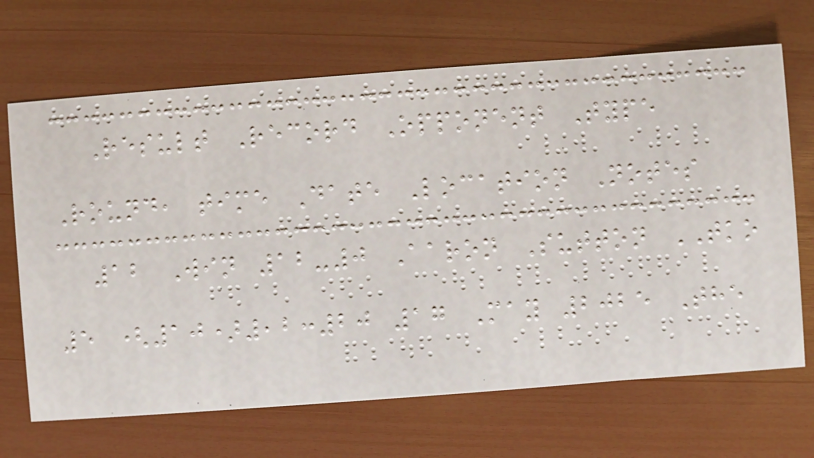Result Record Opponent Type
Round, time Date Location Notes
12 Win 12-0 Aaron Sutton TKO
5 (10),2:20 17 May 2025 The
